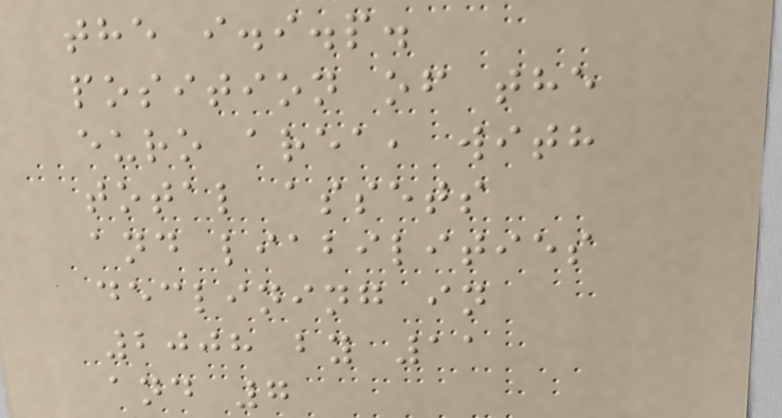the i.i.p.
position of the
euro area, with
total assets
and liabilities
declining in
2008 by 11
and 7
